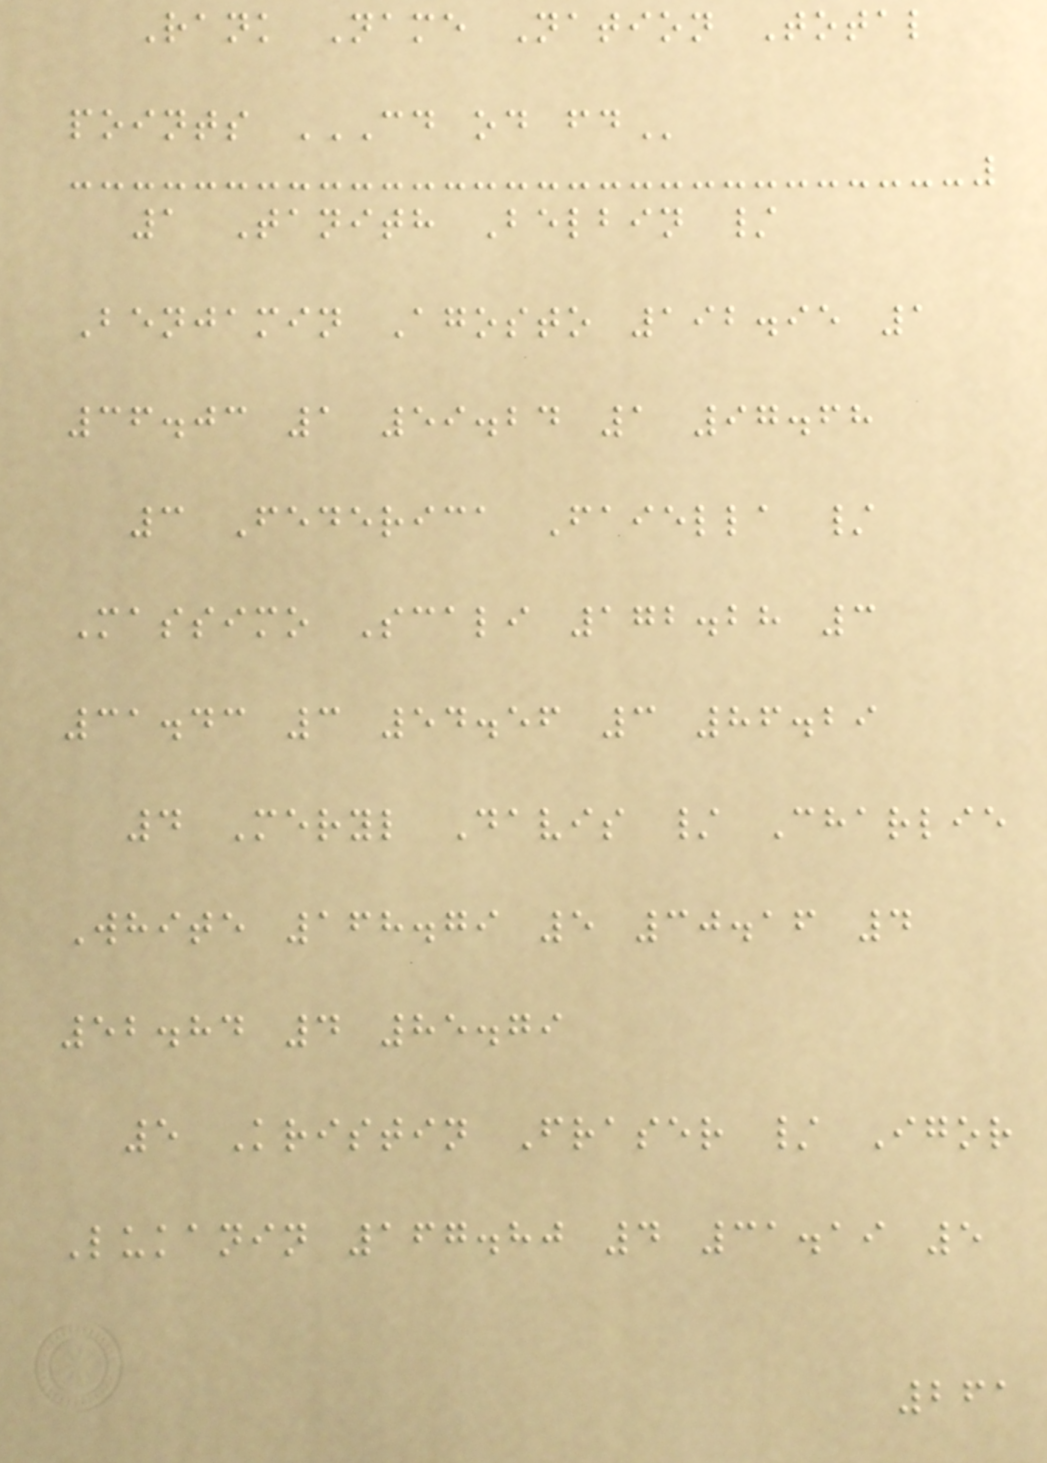Rank Name Nation Total
points CD OD FD
1 Tanith Belbin /
Benjamin Agosto 192.95 1
36.03 1 59.24 1 97.68
3 Federica Faiella /
Massimo Scali 172.28 3
31.43 3 54.56 3 86.29
4 Meryl Davis / Charlie
White 168.79 5 30.16 4
52.84 4 85.79
5 Kristin Fraser / Igor
Lukanin 167.80 4 31.19 5
261
